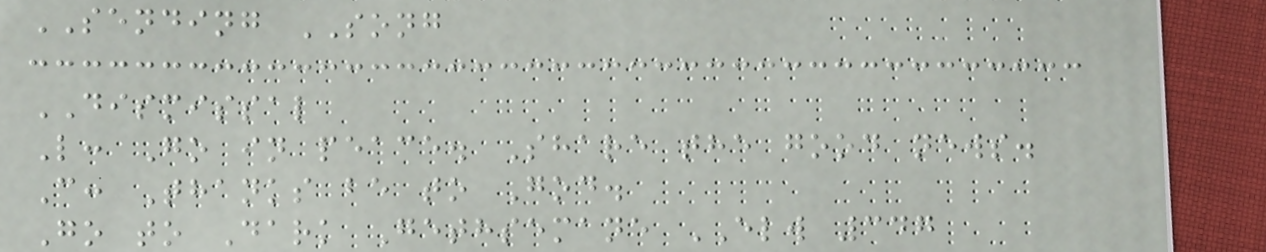SENDING SONG
DISMISSAL
L: Go in peace. Share the good news.
C: Thanks be to God.
Go to Dark Gethsemane ELW 347
